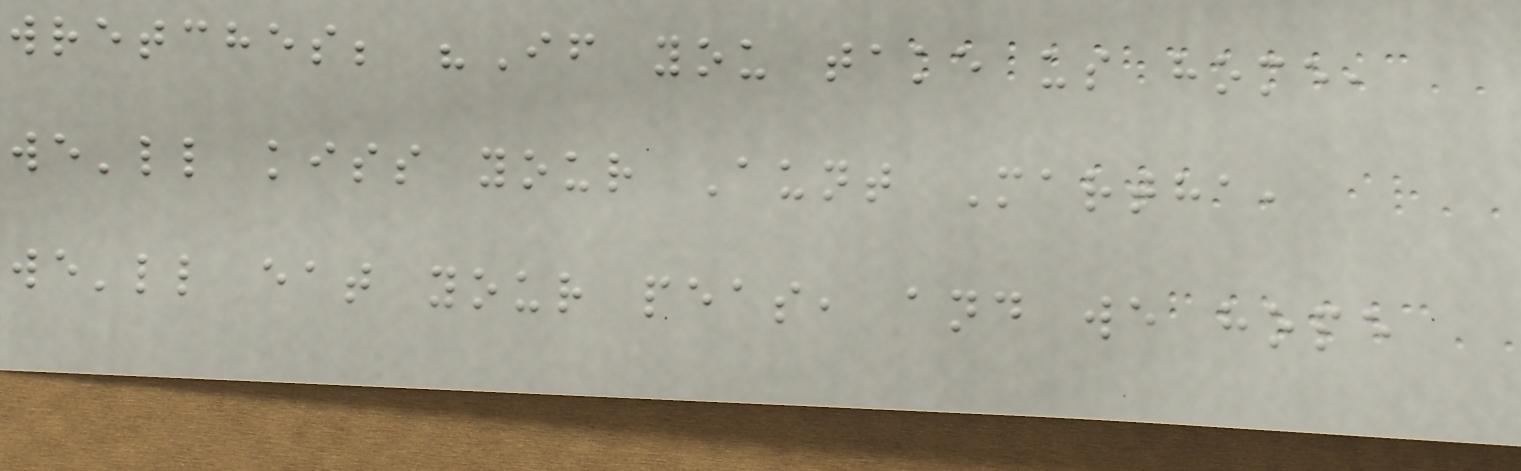wretches; "If you take us home,
we'll kiss your Aunt Martha,
we'll eat your peas, and we hope
